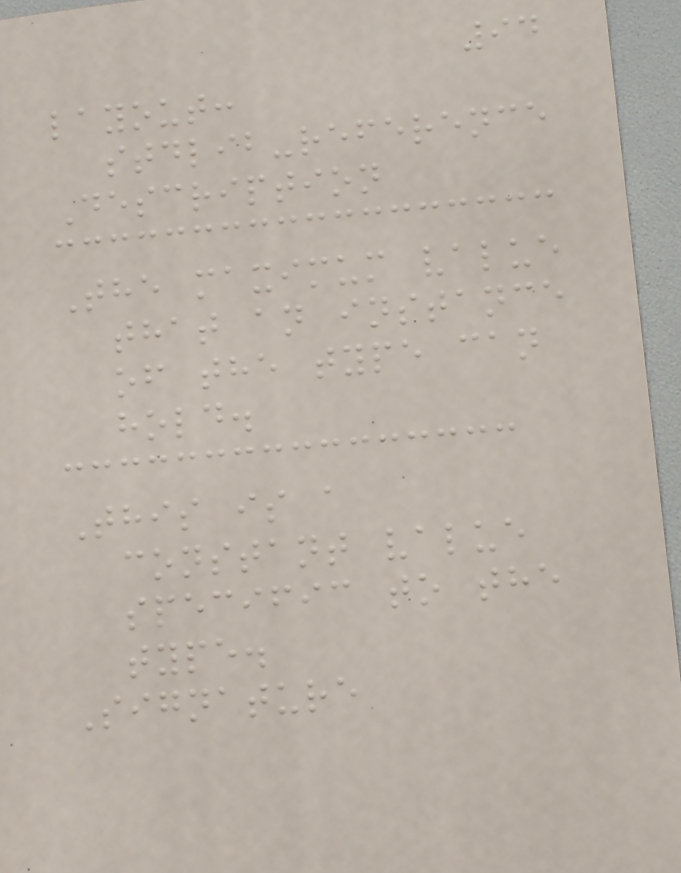94
layout:
stdlib-reference
Description
The maximum value
that an instance
of the type can
hold.
This is a
constant value
specific to the
type.
Signature
